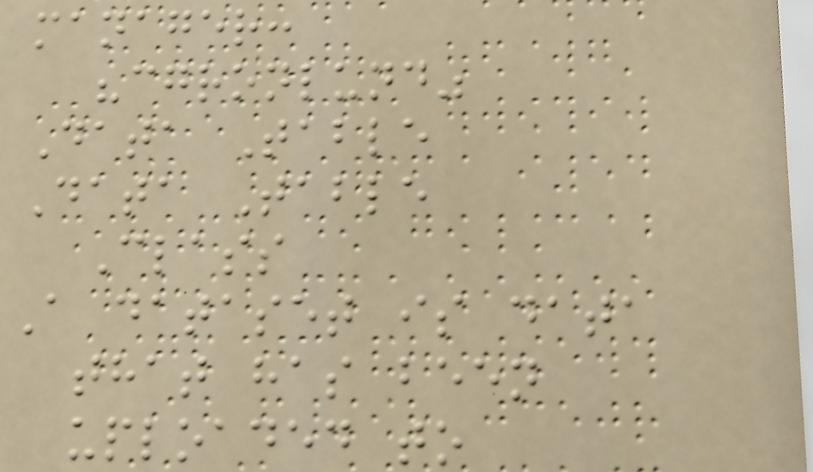manager:
"cgronlund"
Data Table
Data Table
Class
A dataset is data
that has been
uploaded to
